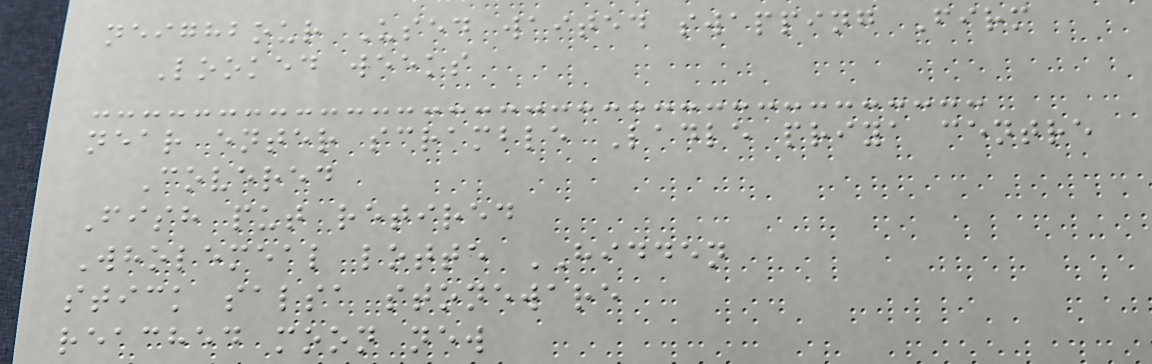neighbour Used waited swapping Firm
Looked weeks
near enter scramble Ladle priya centre
Covered
Fish put retired
Wholemeal lotte HIDDEN
stick salsa stoneware
reached moon new
